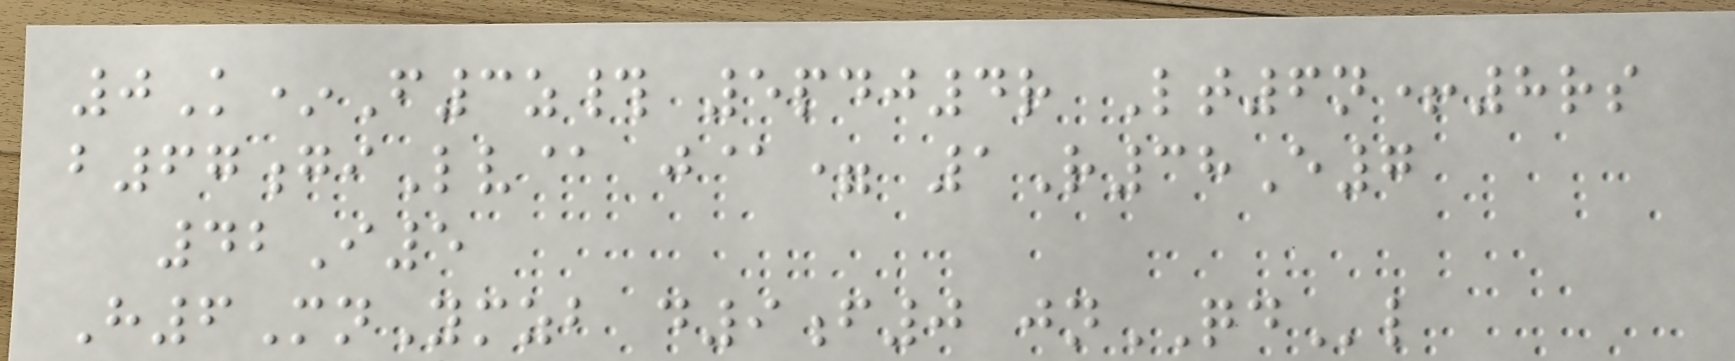0K*F3z# 5pdj4r Lt6n+8rs
b67giLv@ j@= 1R38E7
42I5
H6MnYmzb d9f0 jnQDl
